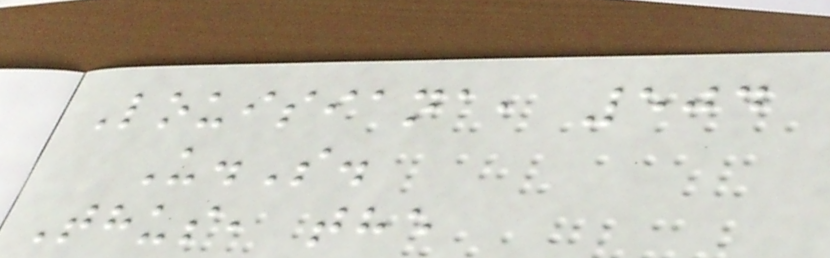Louisiana, 504
U.S.
Thus, the
